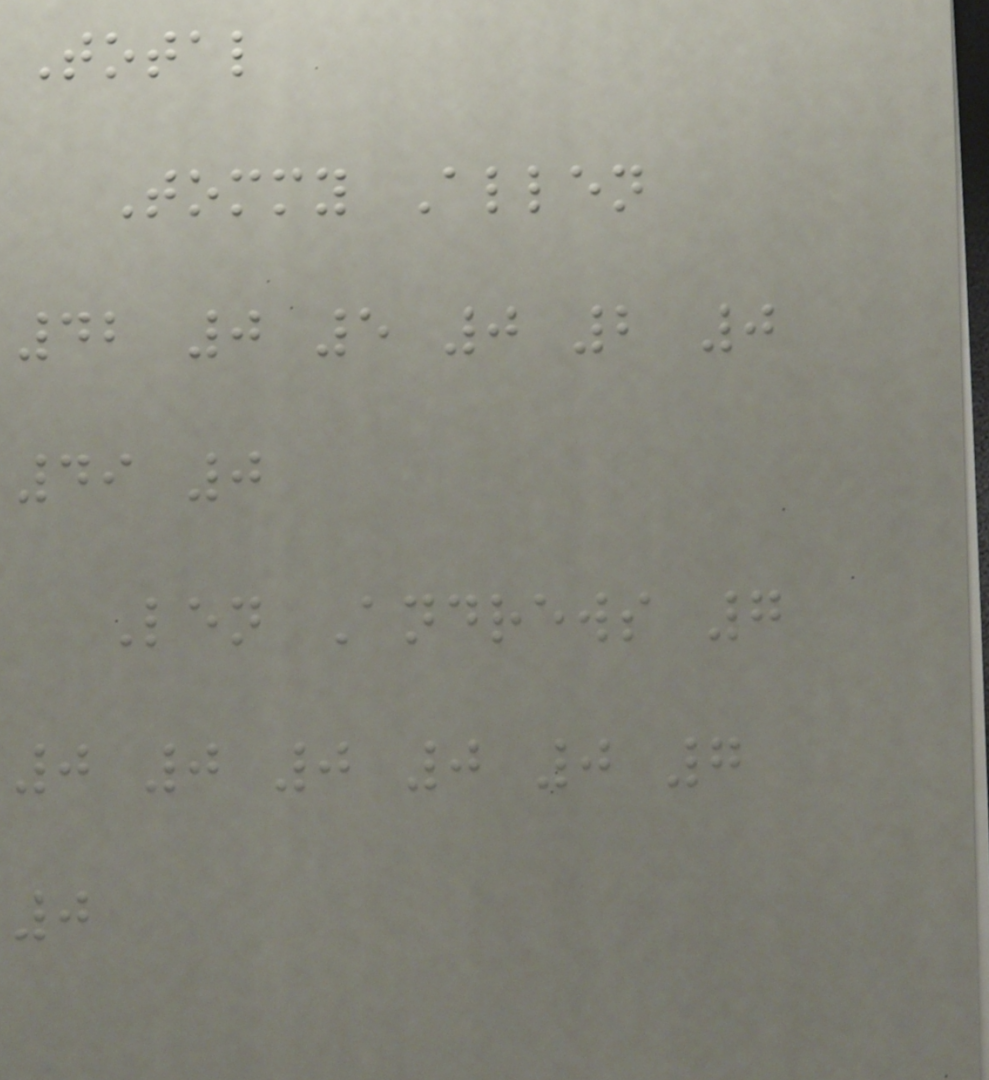Total
Tommy Allen
42 0 5 0 2 0
49 0
Len Andrews 7
0 0 0 0 0 7
0
